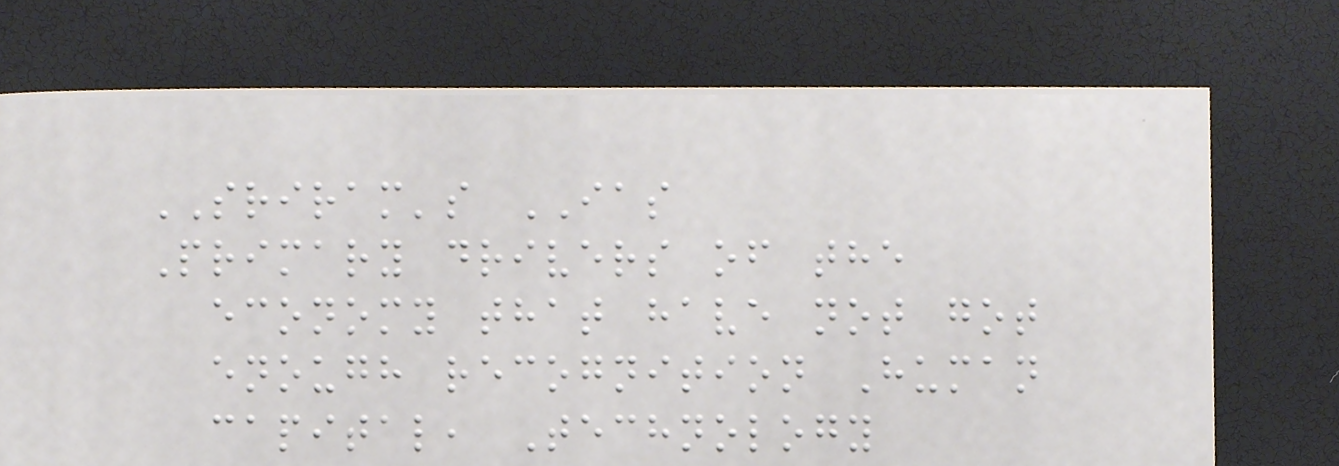SRIRAM's IAS
Primary drivers of the
economy that have not got
enough recognition Human
capital, Technology
